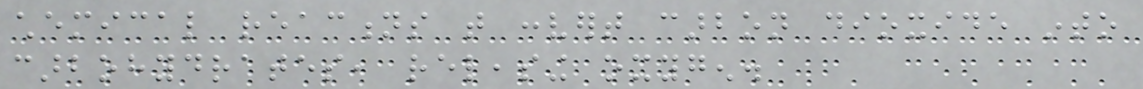chemical reactions that convert carbon dioxide into
carbohydrates, releasing oxygen.
